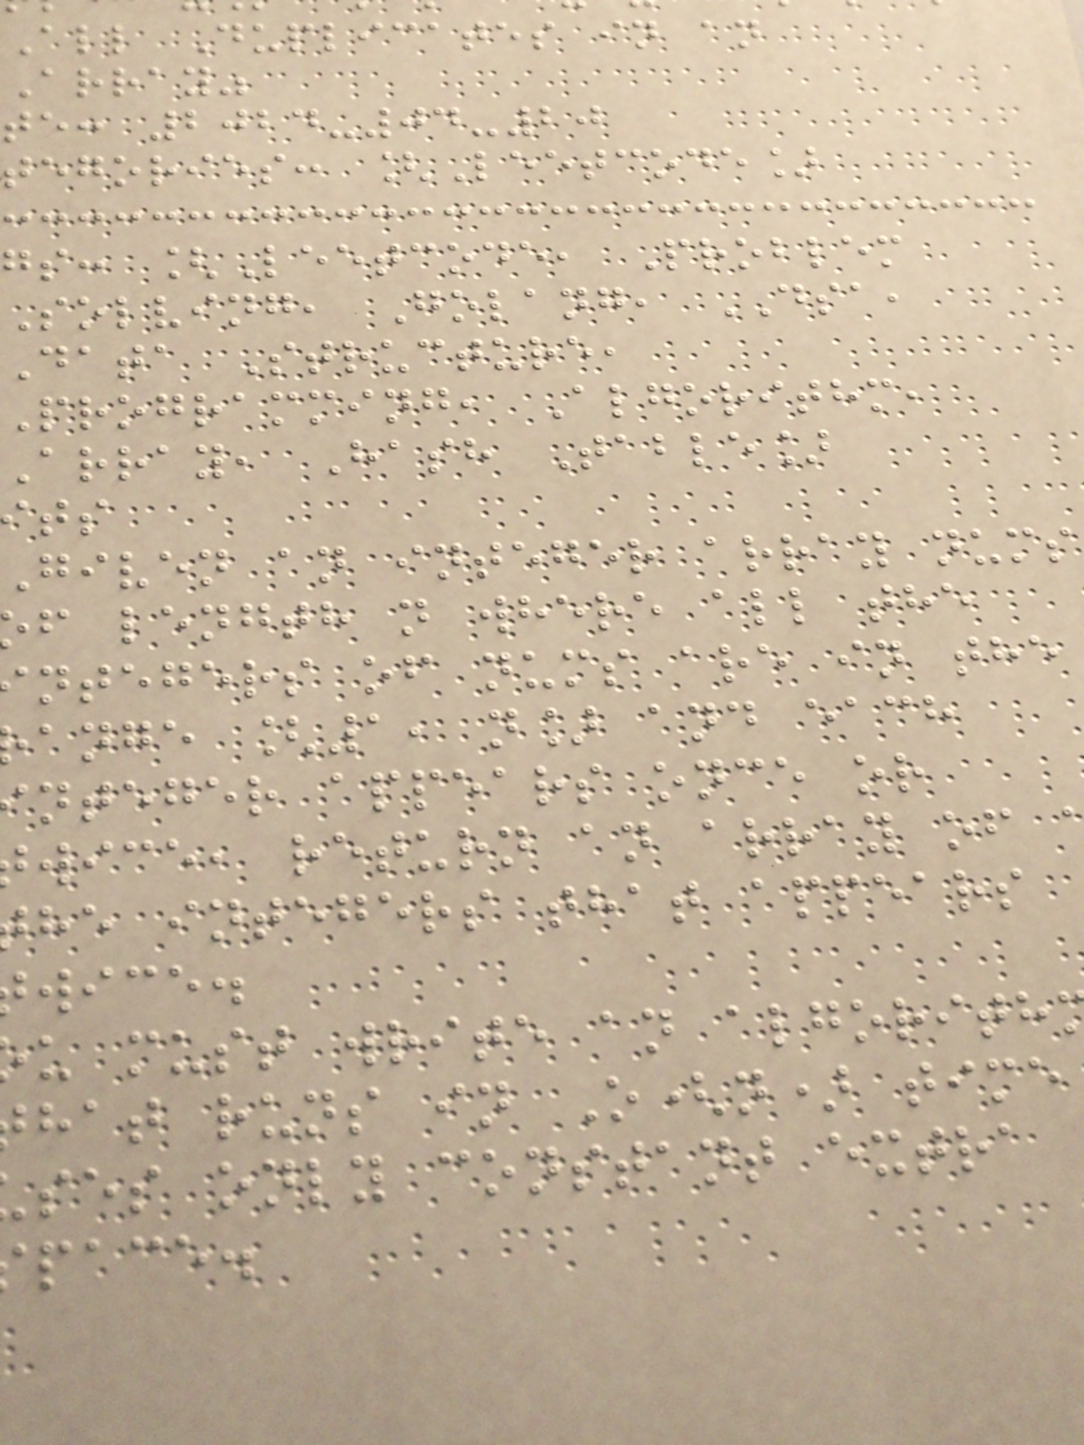All Duplicates in an
Array"
te: 2024-04-20
tegories: [Leetcode]
gs: [Leetcode, Problem
Solving, Golang, DSA,
Data Structure,
Programming, Algorithm,
array, Hash Table]
given an integer array nums
f length n where all the
ntegers of nums are in the
ange [1, n] and each
nteger appears once or
wice, return an array of
he integers that appears
wice.
u must write an algorith
hat runs in O(n) time
ses only constant extra
pace.
